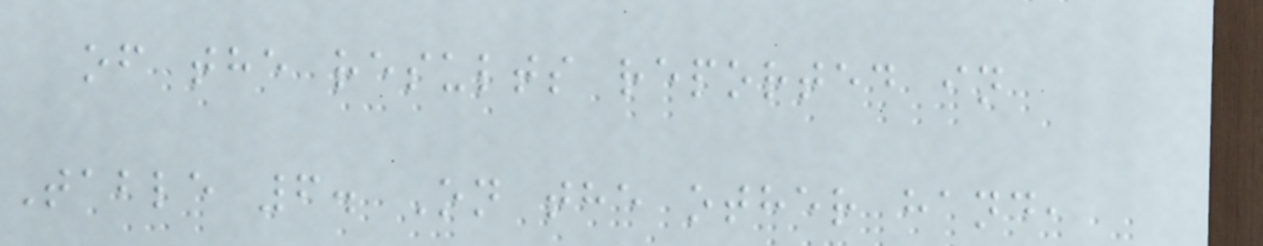of the results reported in
Table 6. On the other hand,
